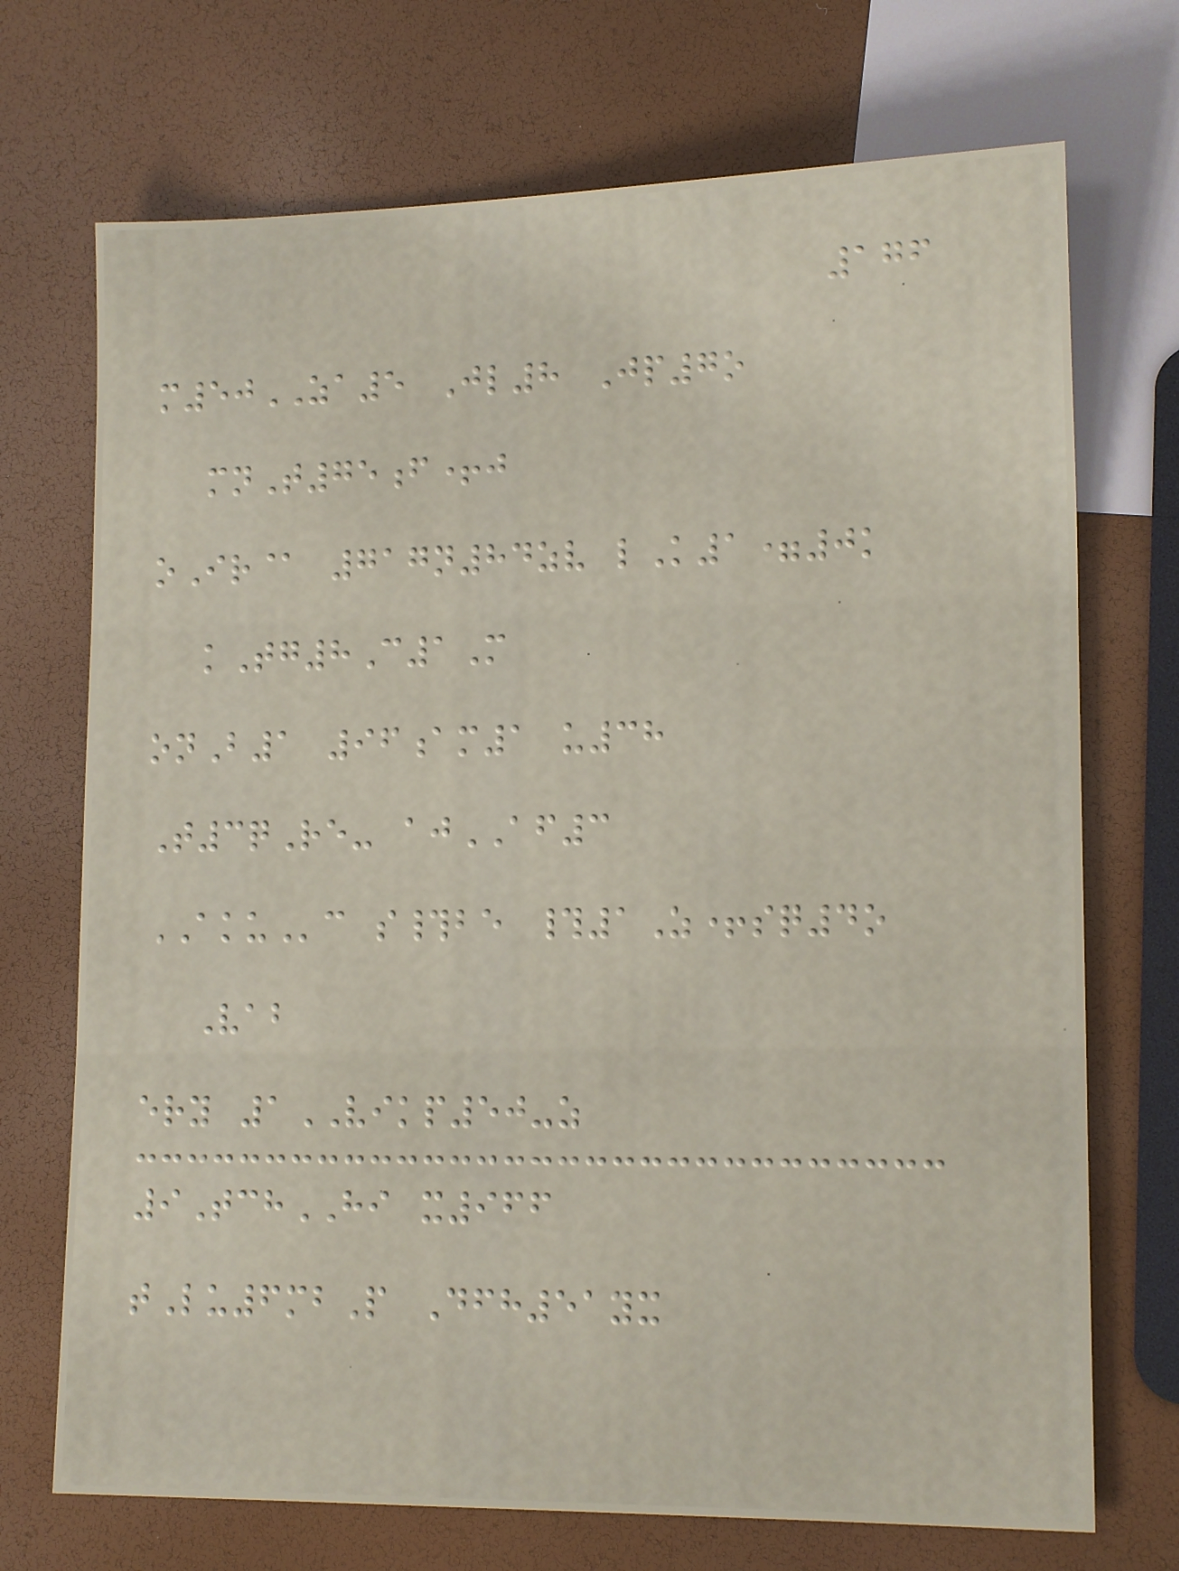176
m50ZA5 Jl8 Jp7o
mnT75f+j
oIr@ 717n84zv lK1=0k
kTg8C1M
onB1 96am1 u38
T3qRe- ajAF3
AKUc s#be #1Z+sq4o
Vab
ery 1VIKP50-z
9TchHI x966
tLu6mbP Dfh51yx
